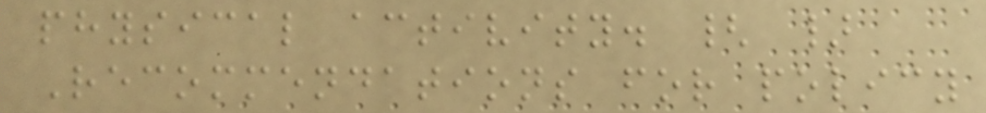physical activity. { }
Recommendations for policy
